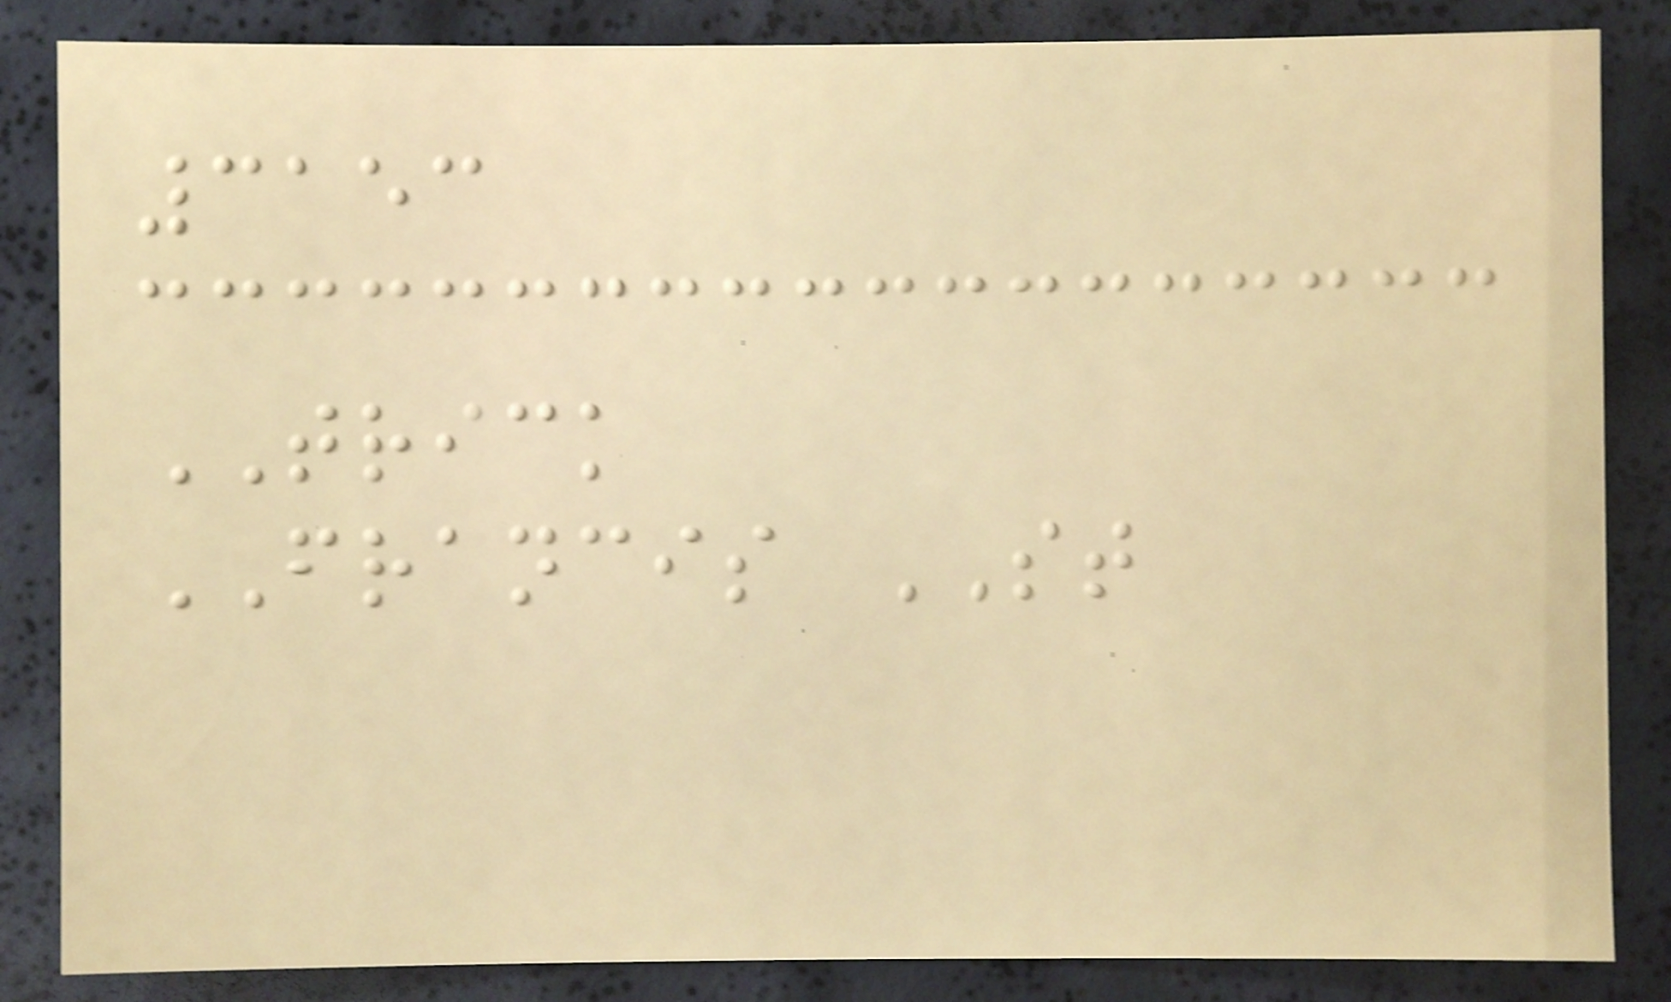3153
TRICK
FRANCIS ST
